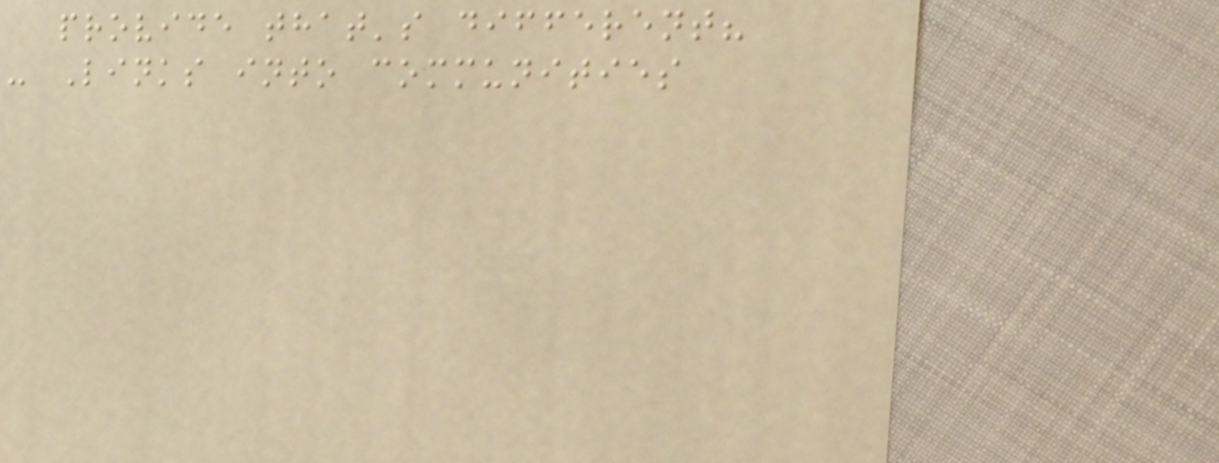provide that's different?
- Links into communities
